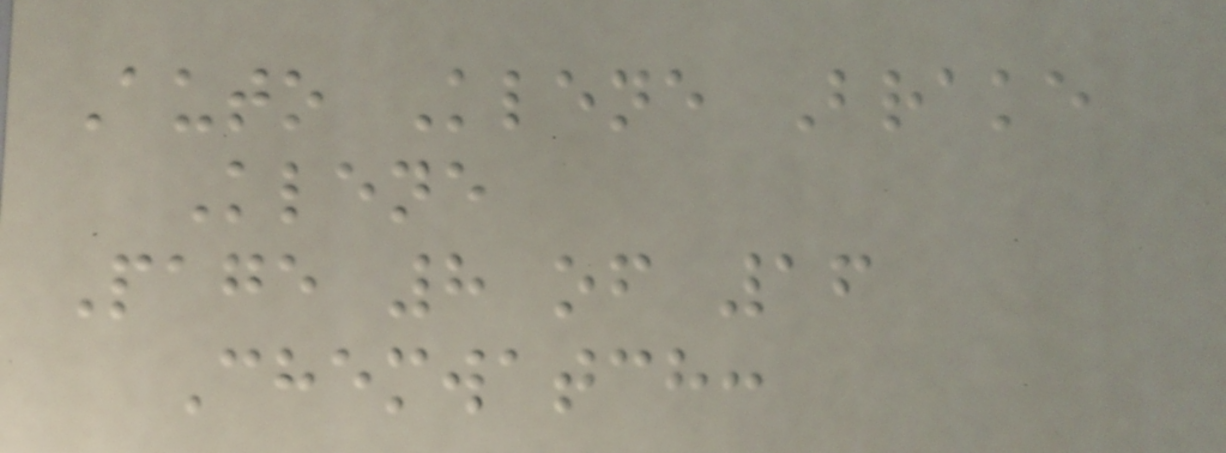Auto Klene Brake
Klene
Page 8 of 16
Chemwatch:
